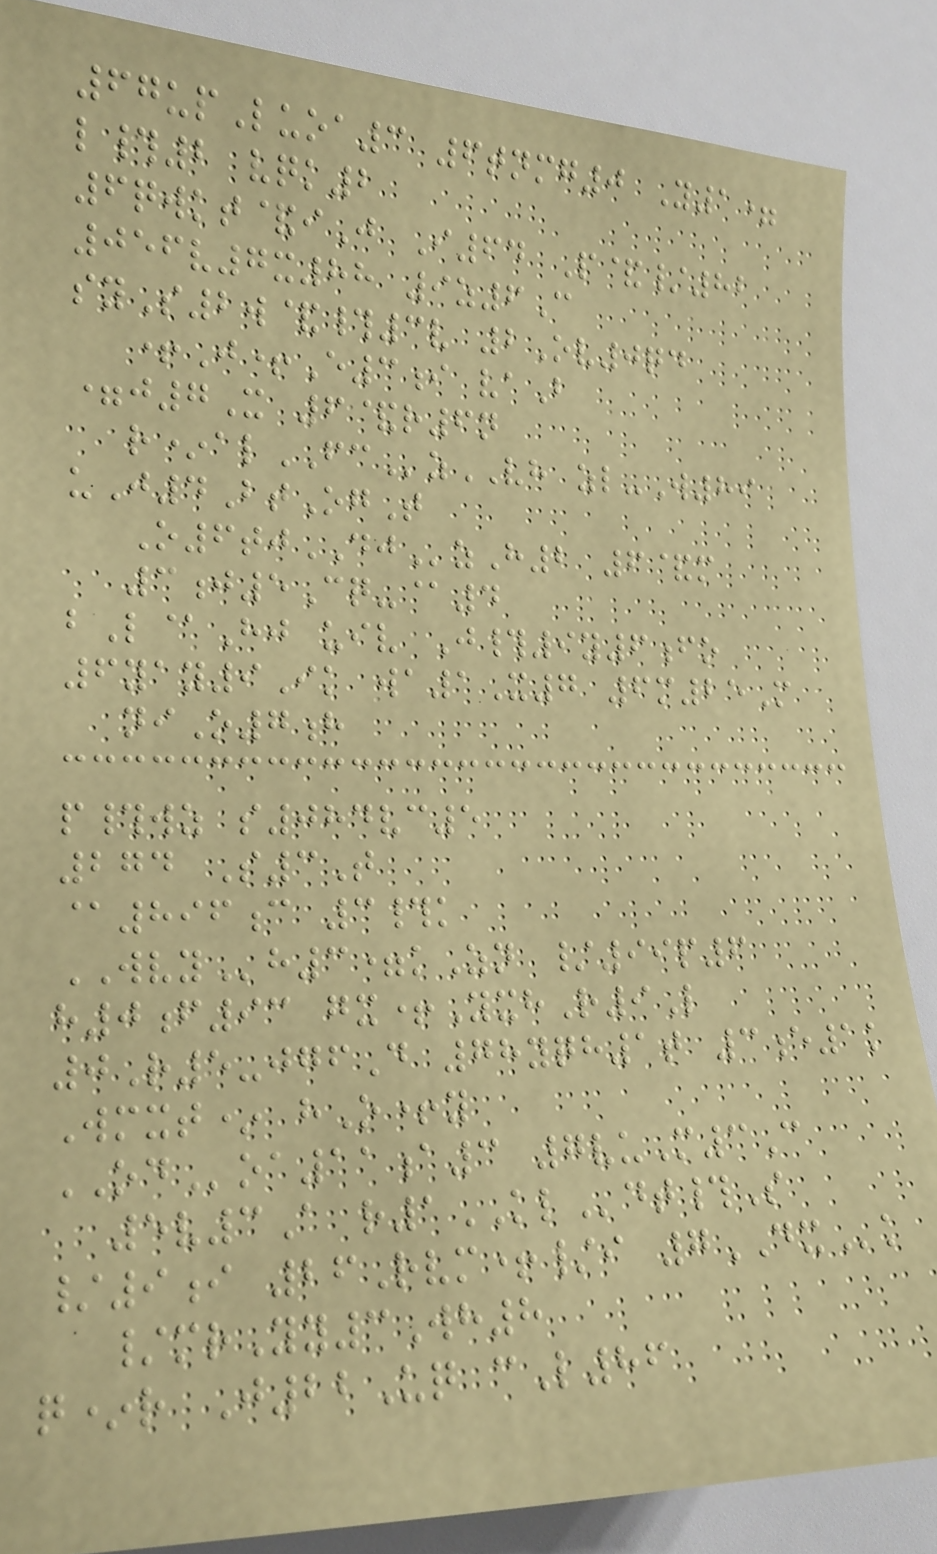67upLuoa3 6tnmg0 Y1=
l#2 vqk2
6qwkt&iJ I64 P&/82
056v7x88 9z6C
syS2w&#3v 2Ov0qd
+J+E3i vaB
=j7X 6&r6n
r*alFCzVH zl-W89
uJ4BtOgT
O6tjDJzH2 6&m
3j5Cq-@4
bL@Hj uiv J#9y6fo
6yay9Ik wa1X7 6m25M
niO7h
p#wz s084vc5
274 S3T
@896c 3#k
WVYh3=kZn /99p6
h0f93 gx+YxhR9L
0R5-jgfD 78yqh1t 3e1k
Wmxt* hO+y
ODoa11a3 7vuM3C
5v3A r1KLdt#S
/9i 26Rvm+/i 7DXk
/mrYy3Wh8
q*r J22Uq cL86
